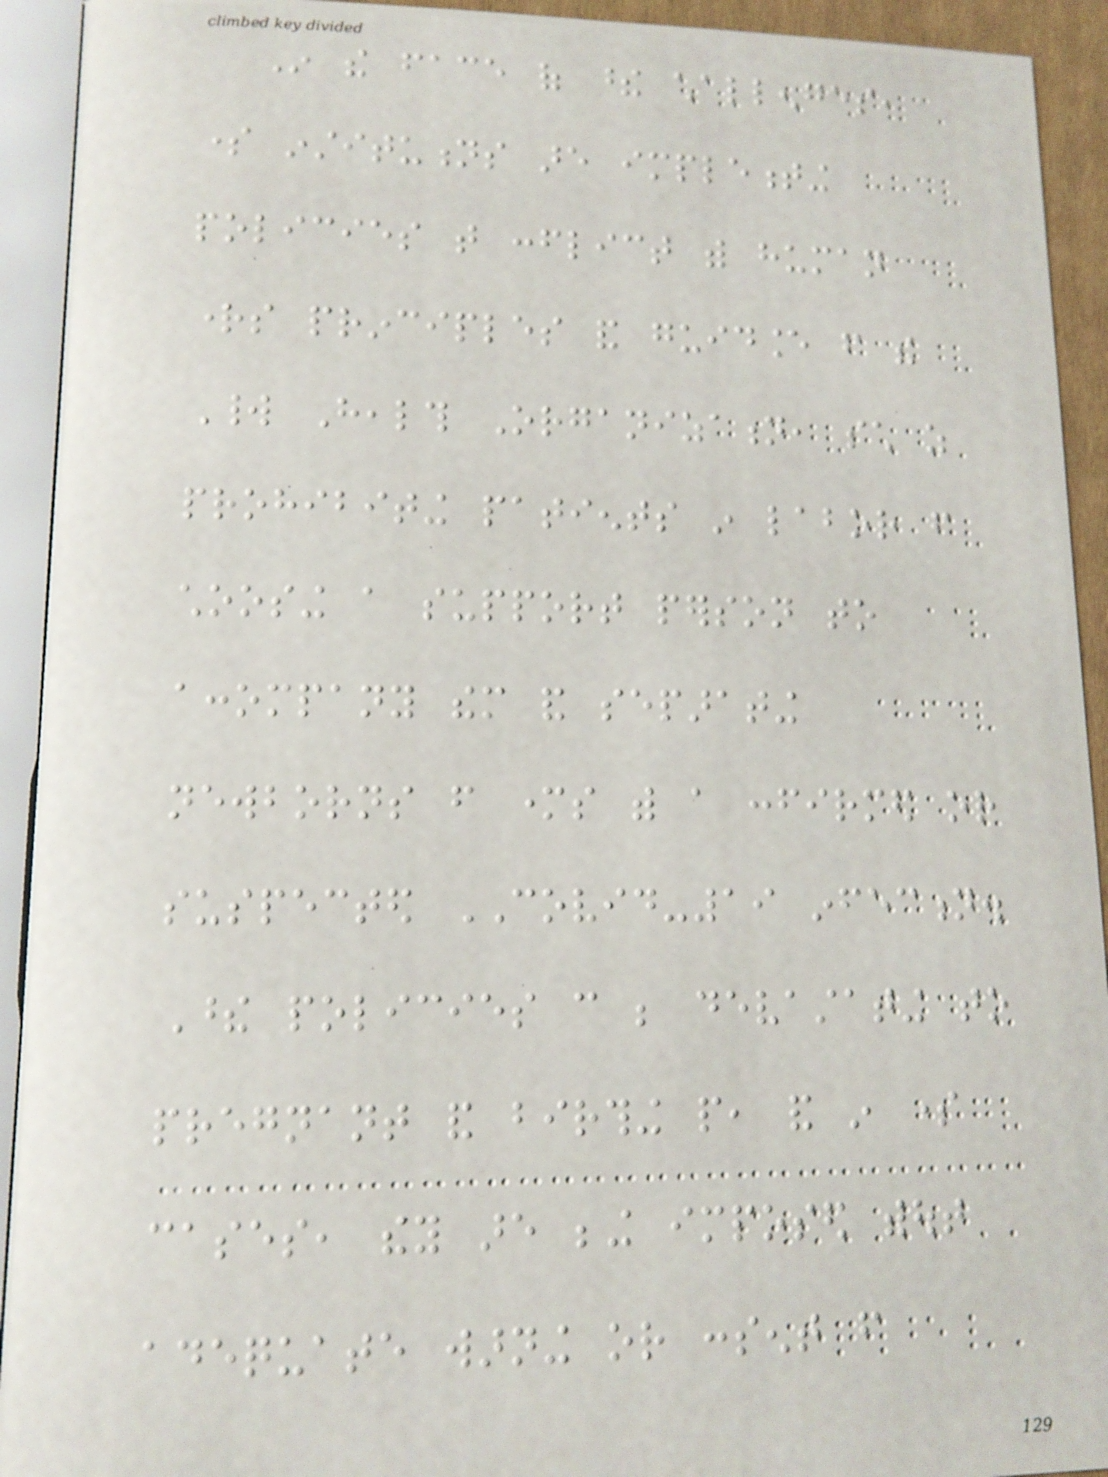In the face of these challenges,
some institutions are implementing
policies that conflict with human
rights principles and guidance from the
World Health Organization, such as
prohibiting patients in labor from
choosing a support person to
accompany them and separating
newborns from mothers with a confirmed or
suspected COVID-19 infection.
These policies can be devastating to
pregnant and birthing people, and in some
cases, they are being imposed without
adequate warning or consent from
